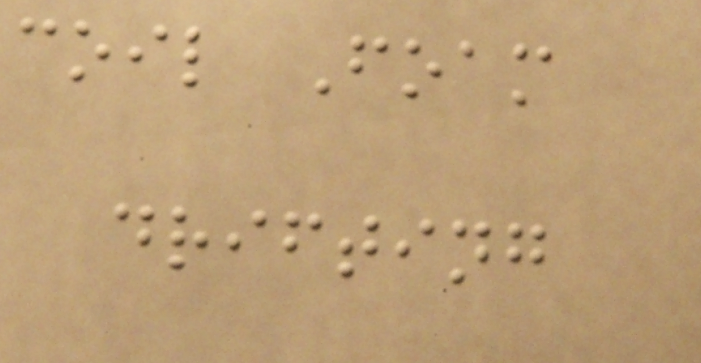coil Foam
drifting
